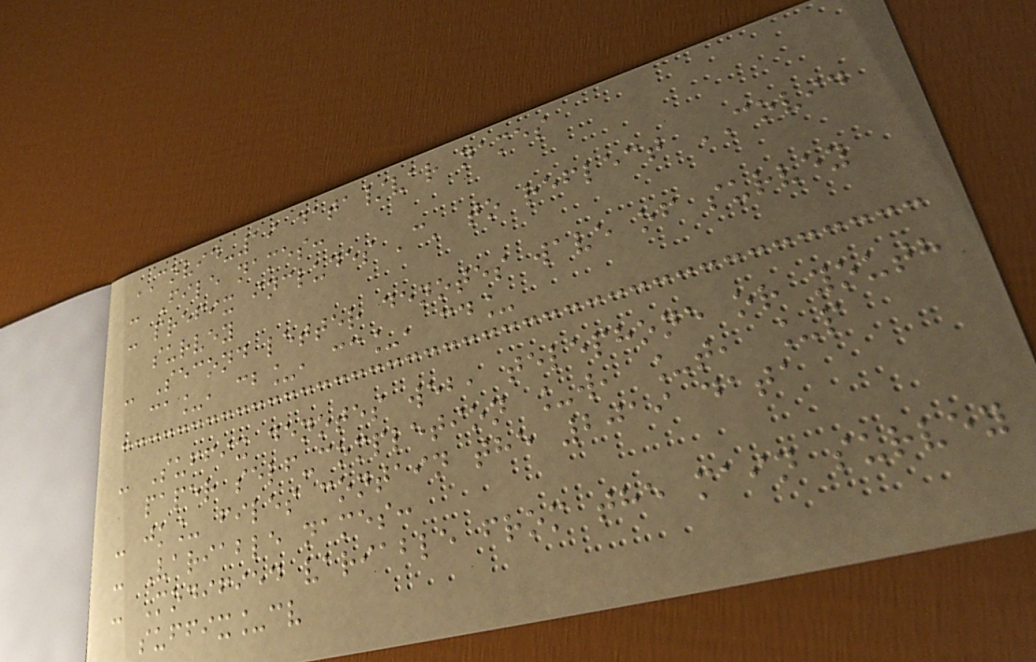COVID-19 data/var names
- File names:
- prefix includes 'c' to reflect COVID
survey
- Second letter denotes wave of survey
ca_, cb_, cc_, cd_
- Suffix denotes web, telephone or youth
paper self-completion _w, _t, _p
- jk_ files contain the 2019 data
- Variable names:
- Modified variable from the main survey
suffix_cv
